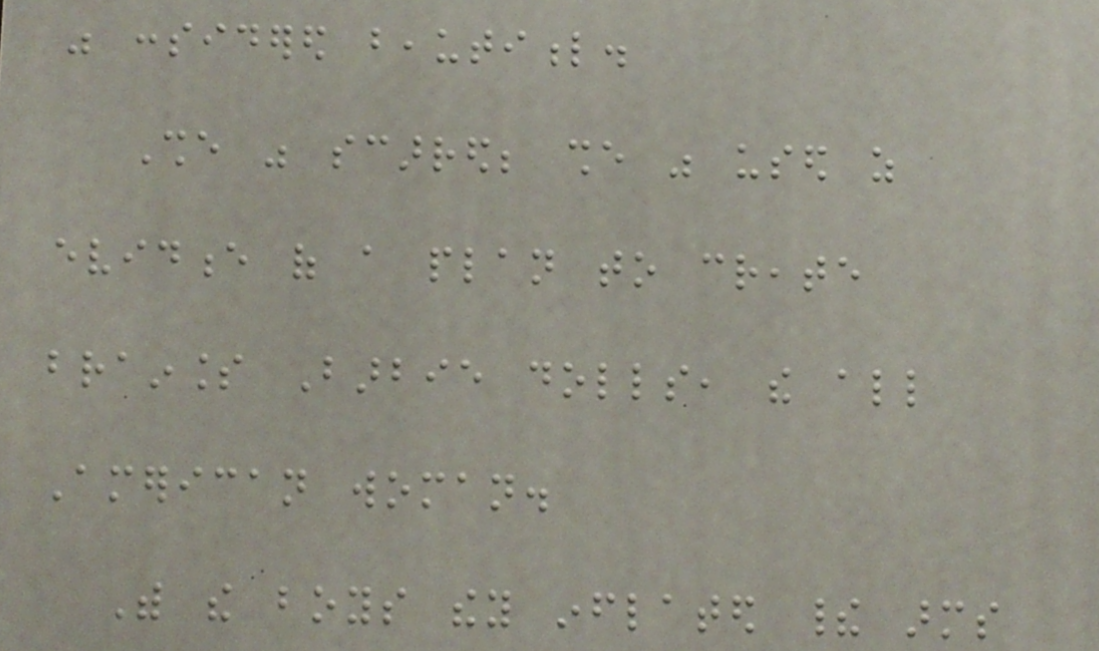was considered beautiful.
She was scarred; she was used as
evidence of a plan to create
brainless Barbie dolls, the all
American woman.
With the boys they inflated their arms
